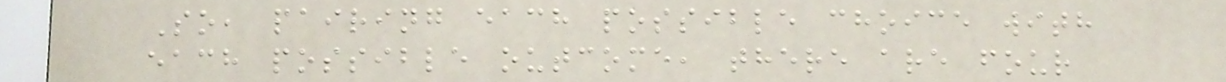So, pairing each possible choice with
each possible outcome, there are four
